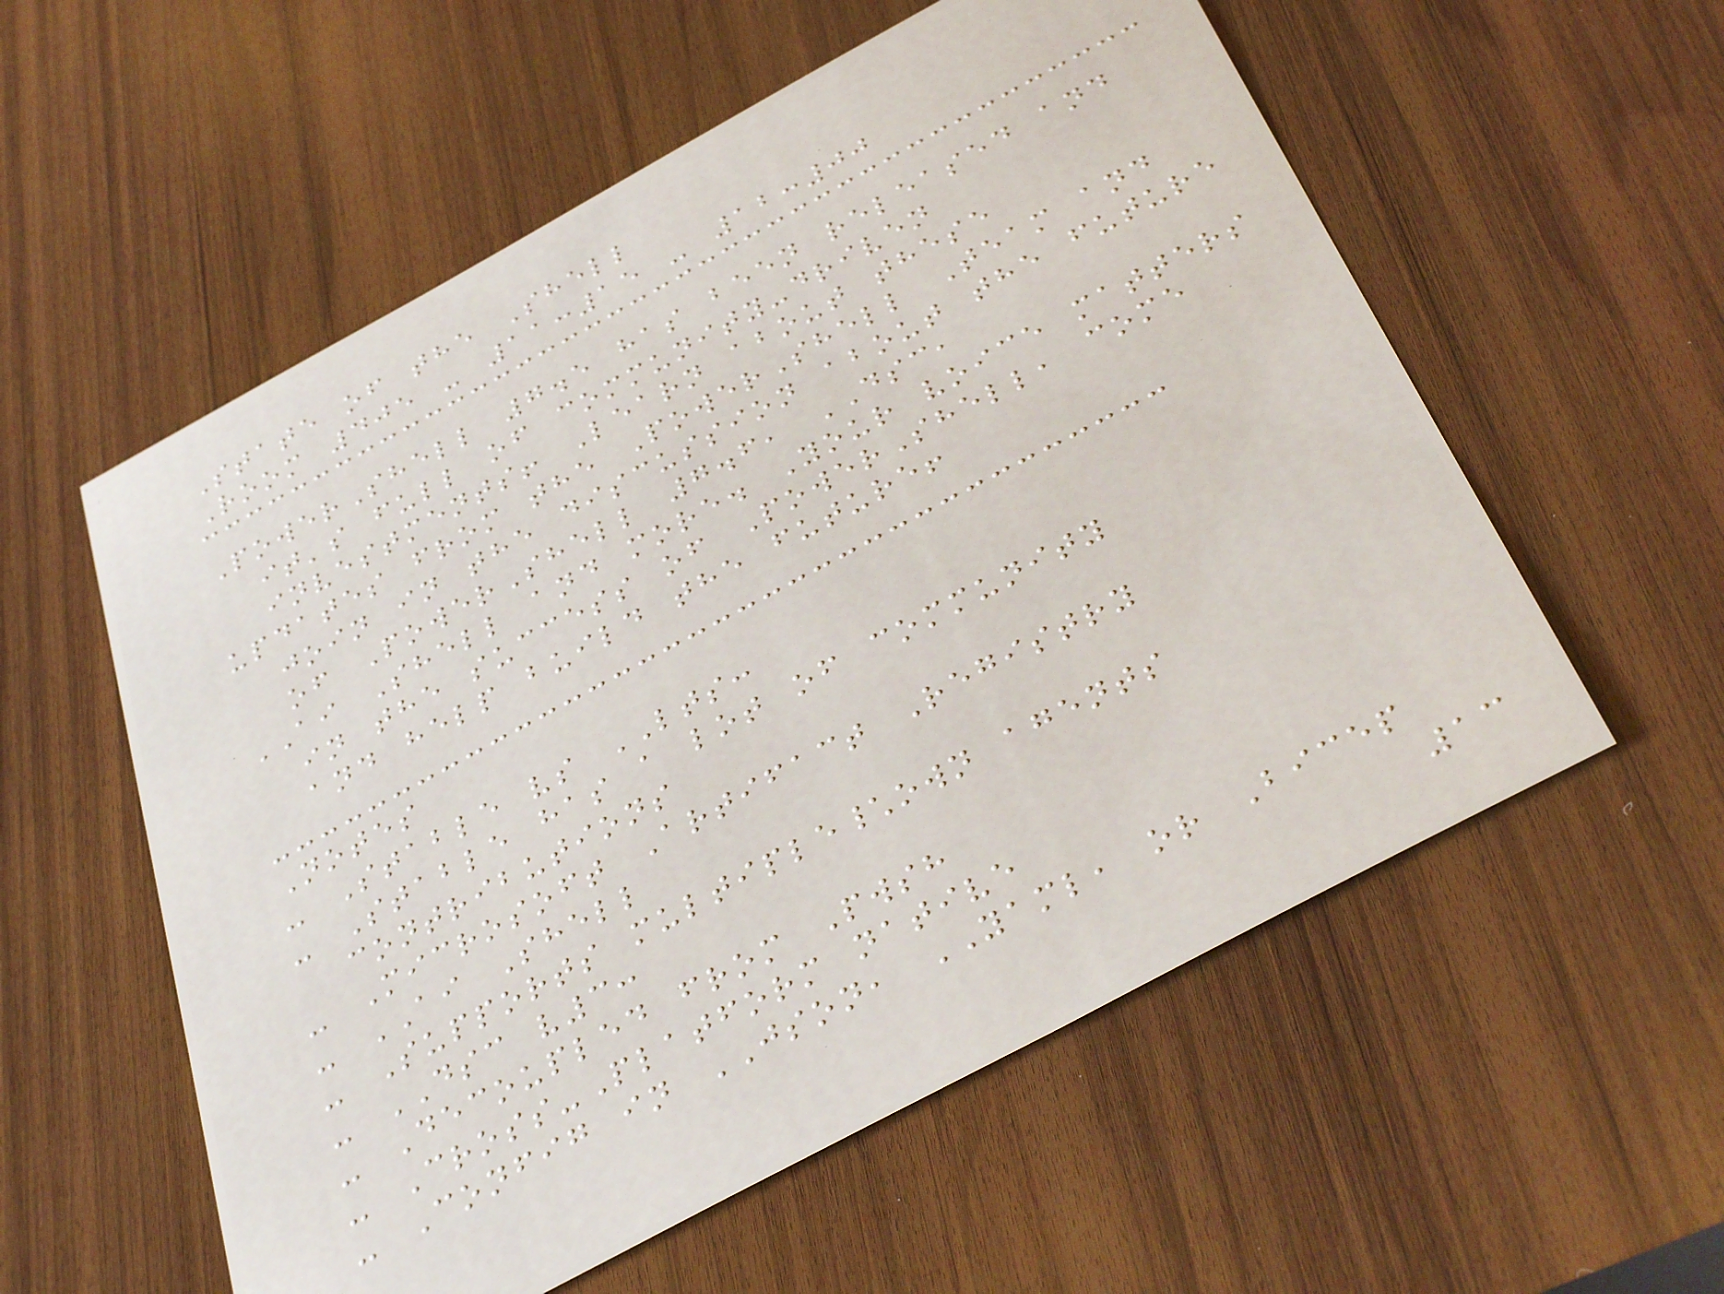State of the Shell
Room 405 - 11:15 - 12:00
PowerShell 7.5 has been released and
it's full of community-driven
investments! Learn about these
updates from the PowerShell Team and
join in the discussion about the future
of PowerShell 7.6, DSC,
AI Shell and more. Your voice matters
in the success of PowerShell, come
and help build the future!
Notes
- Stable vs LTS:
- Stable has a lot of community
contributions
- Microsoft Artifact Registry
- AI Shell
- Supports multiple\own agents
- DSC v3:
- Decoupled from Pwsh
- Cross-Platform native
- Config in JSON, YAML, or Bicep
13
